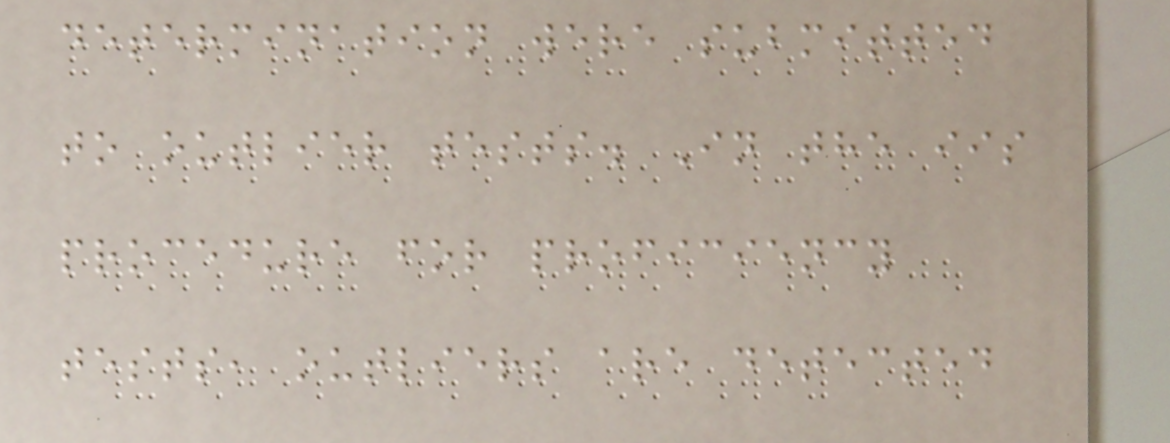determination were submitted
to outlier tests. In the iis
procedure for proficiency
tests, outliers are detected
